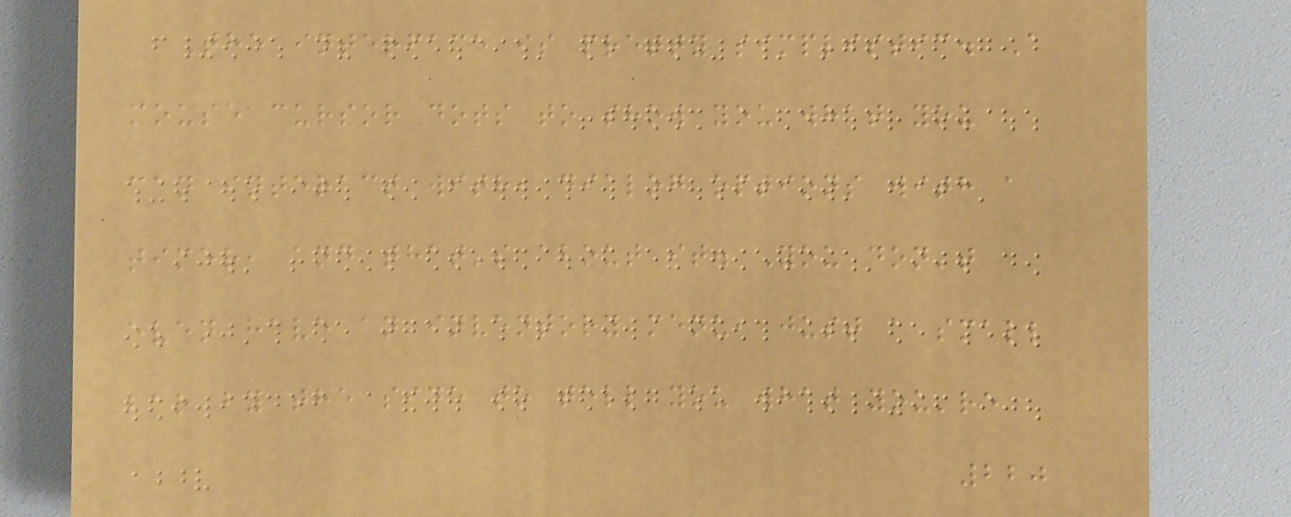The interface is pretty simplistic. A
mouse cursor dots to show you what you
can interact with, dialog options with a
timer, and that's about it. You don't
even have an inventory menu, just a small
bar by the side to tell you what you're
220
